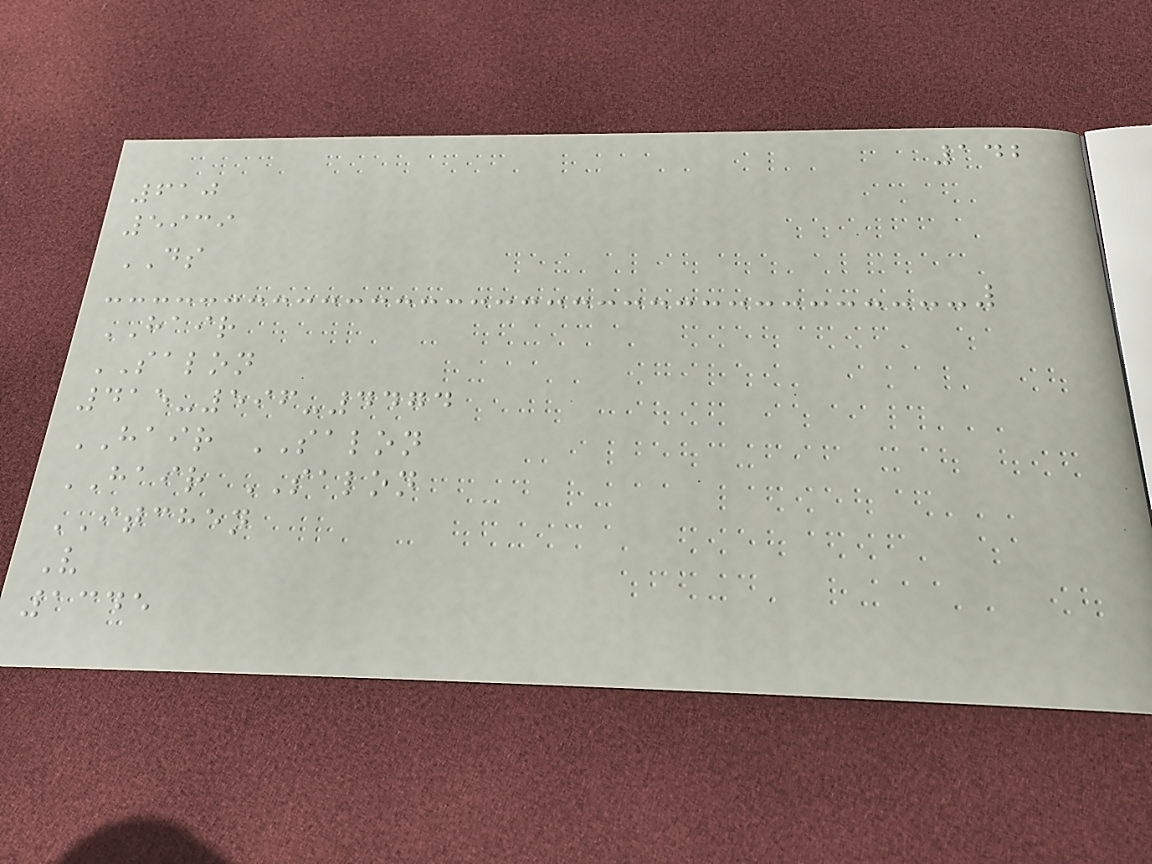142
610
5939
DS
HAIR
SALON
415-596-4474
HAIR SALON
HAIR SALON
ITCHEN
V
1345
